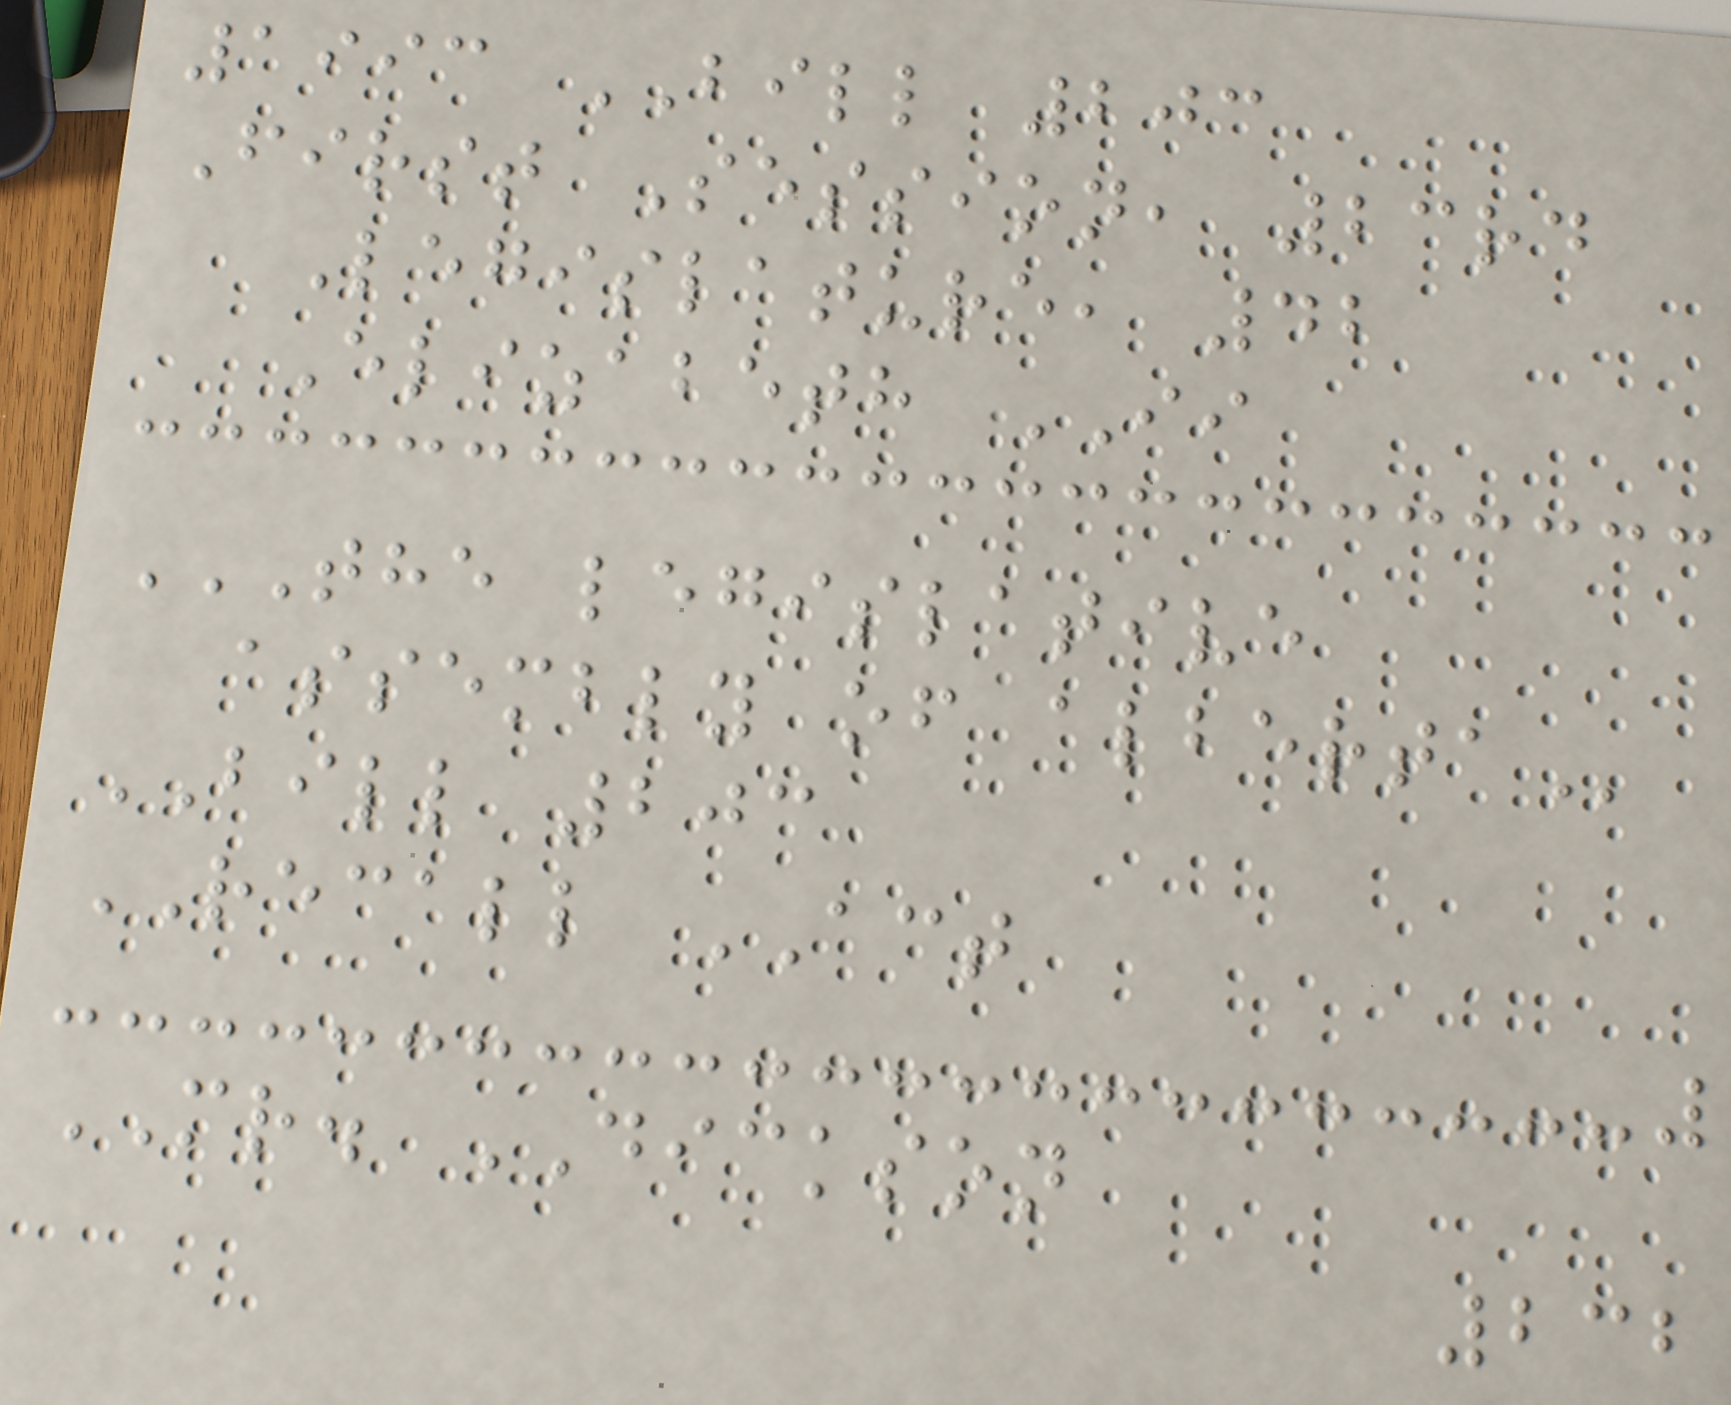1993 BILL 203
First Session, 23rd
Legislature, 42
Elizabeth II
THE LEGISLATIVE
ASSEMBLY OF ALBERTA
BILL 203
RECALL ACT
MR. DICKSON
232
